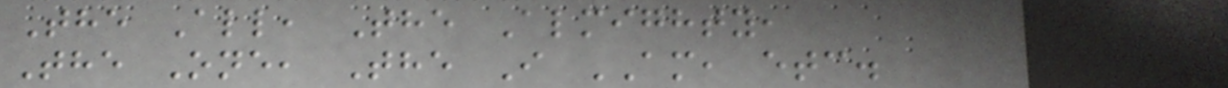The All, The Almighty,
The One, The I AM, etc.
